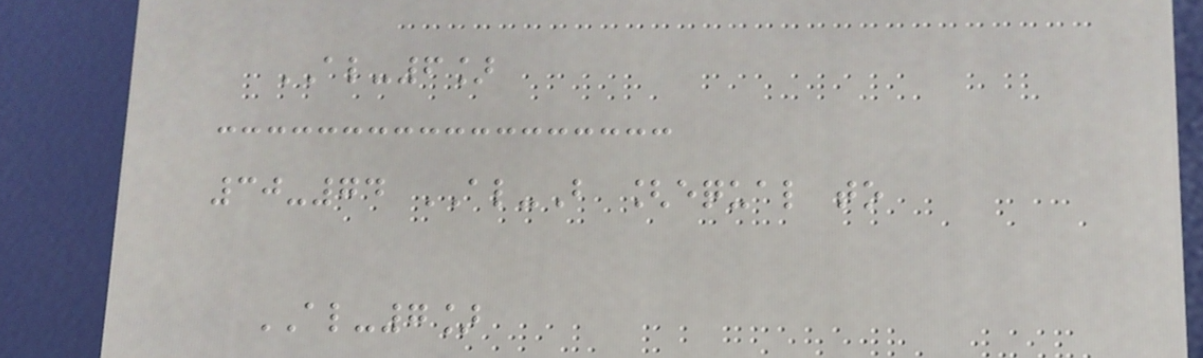AL-6]
30-74 AL-B [equal to
AL-7]
